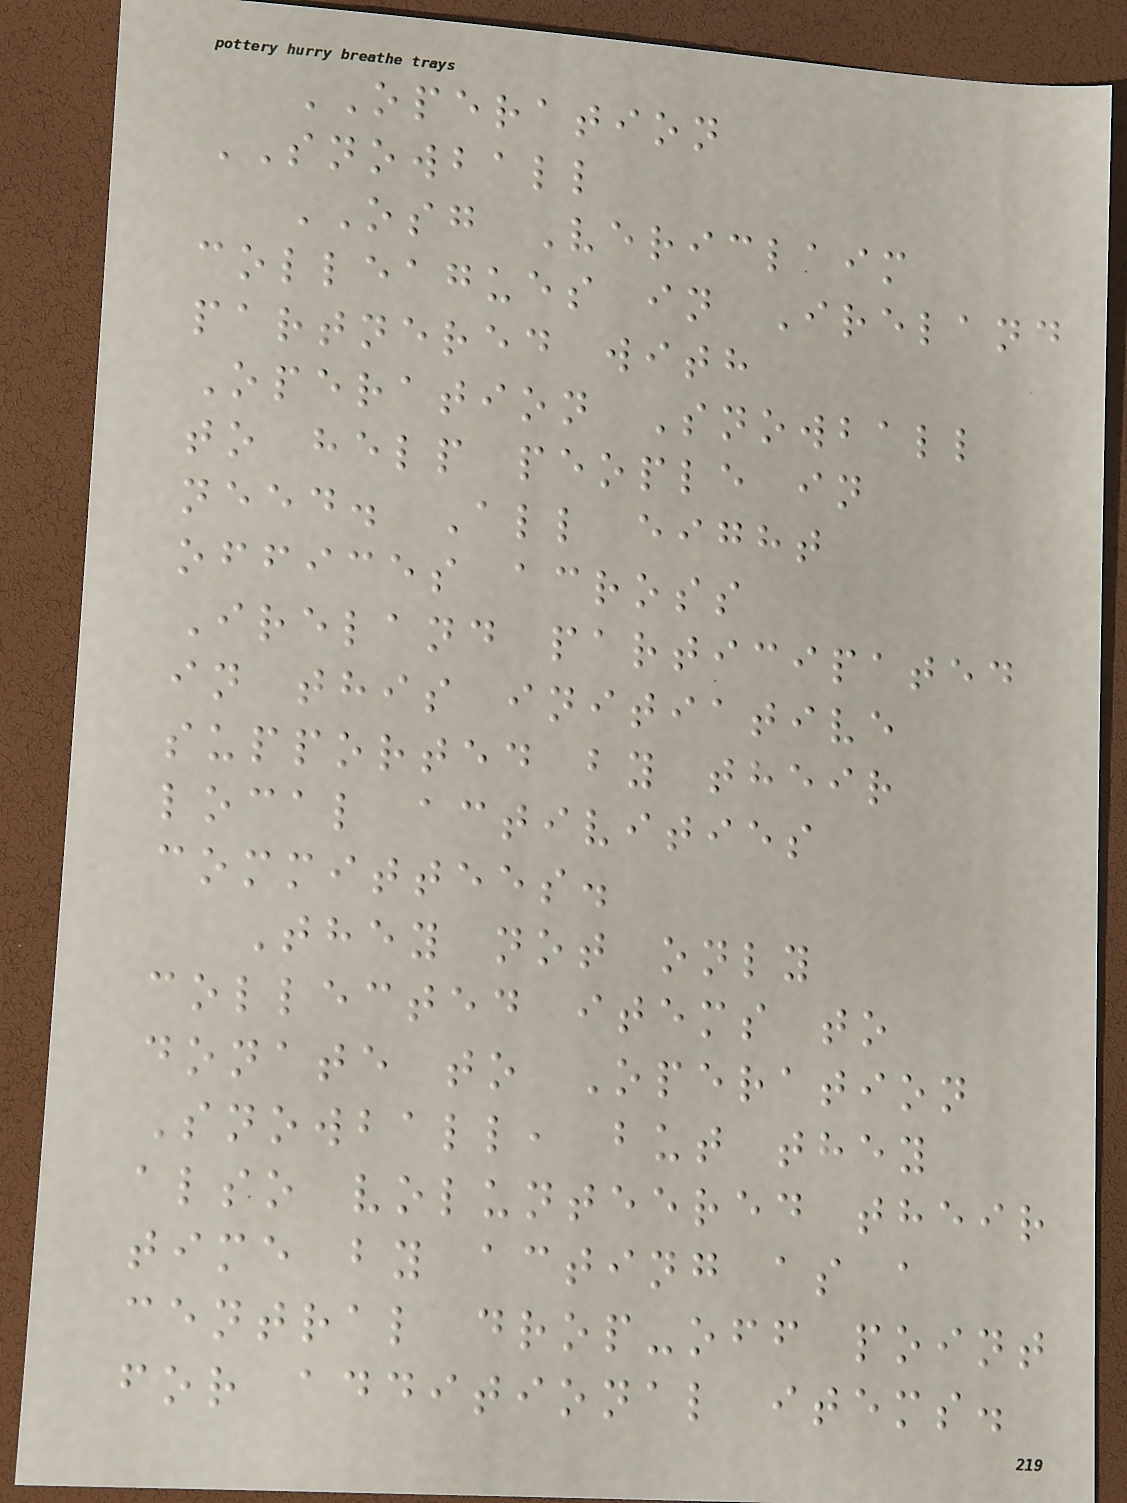OPERATION
SNOWBALL
OSG Vericlaim
colleagues in Ireland
partnered with
Operation Snowball
to help people in
need. All eight
offices across
Ireland participated
in this initiative
supported by their
local activities
committees.
They not only
collected items to
donate to Operation
Snowball, but they
also volunteered their
time by acting as a
central drop-off point
for additional items.
